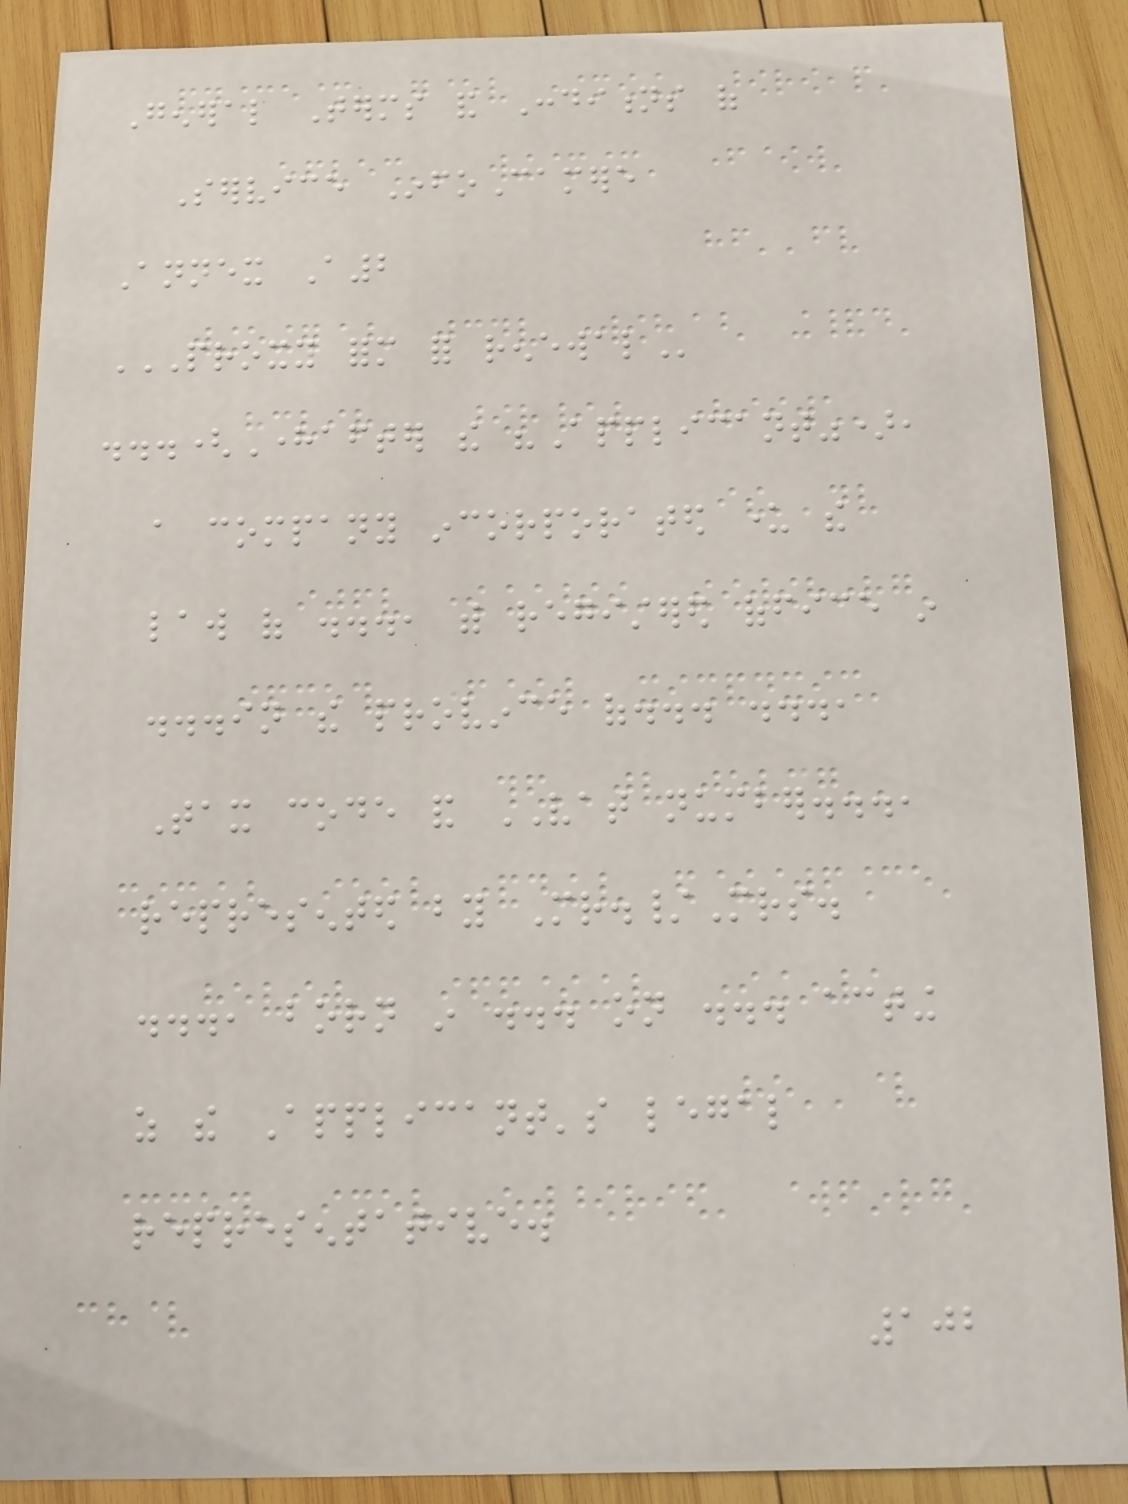General Terms and Conditions of
Service InfoCamere
Annex A2
PROXY FORM FOR RENEWAL
...(Hereafter the "Applicant"),
a company incorporated under the
law of ..., with registered office in
...in the province of... ...,
Tax code and VAT number...,
represented by Mr./Mrs.
..., born in ... on ... acting
as the Applicant's legal
representative.
102
